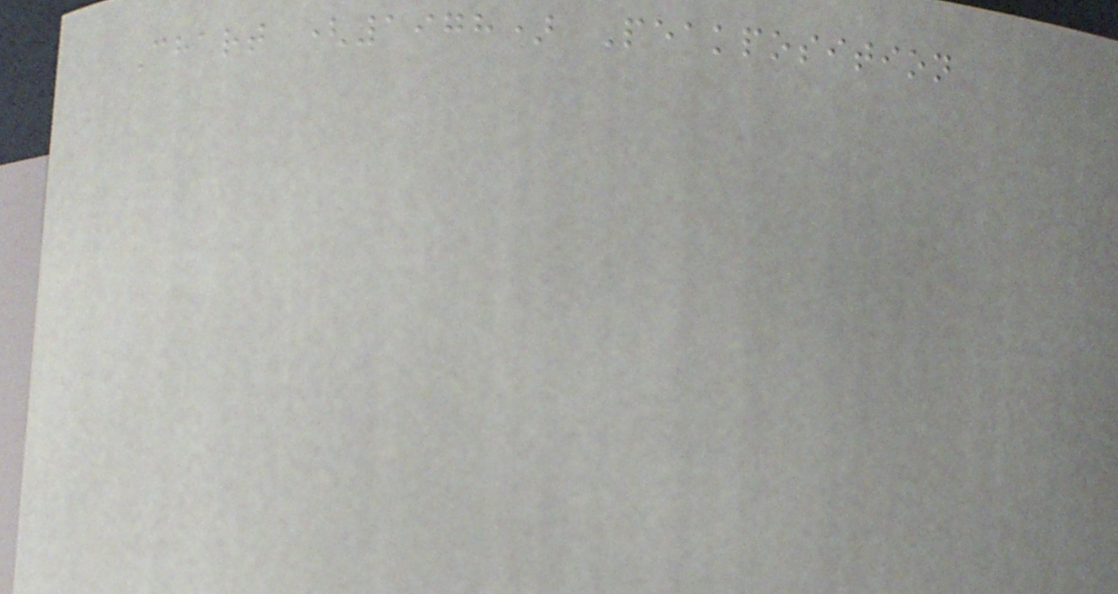Chart (1978) Peakposition
